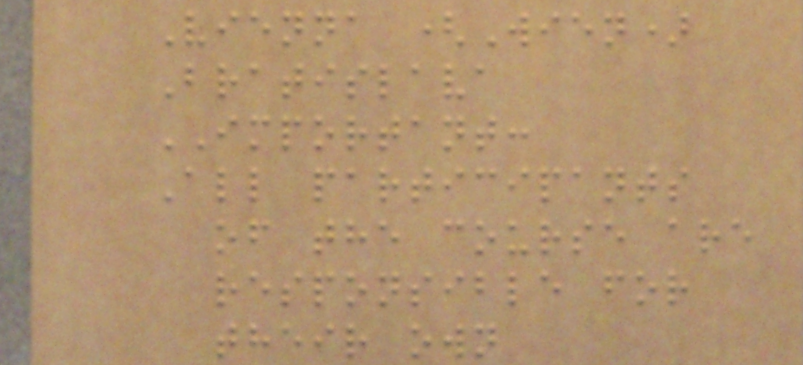Vienna (Wien)
Bratislava
IMPORTANT:
All participants
of the course are
responsible for
their own
